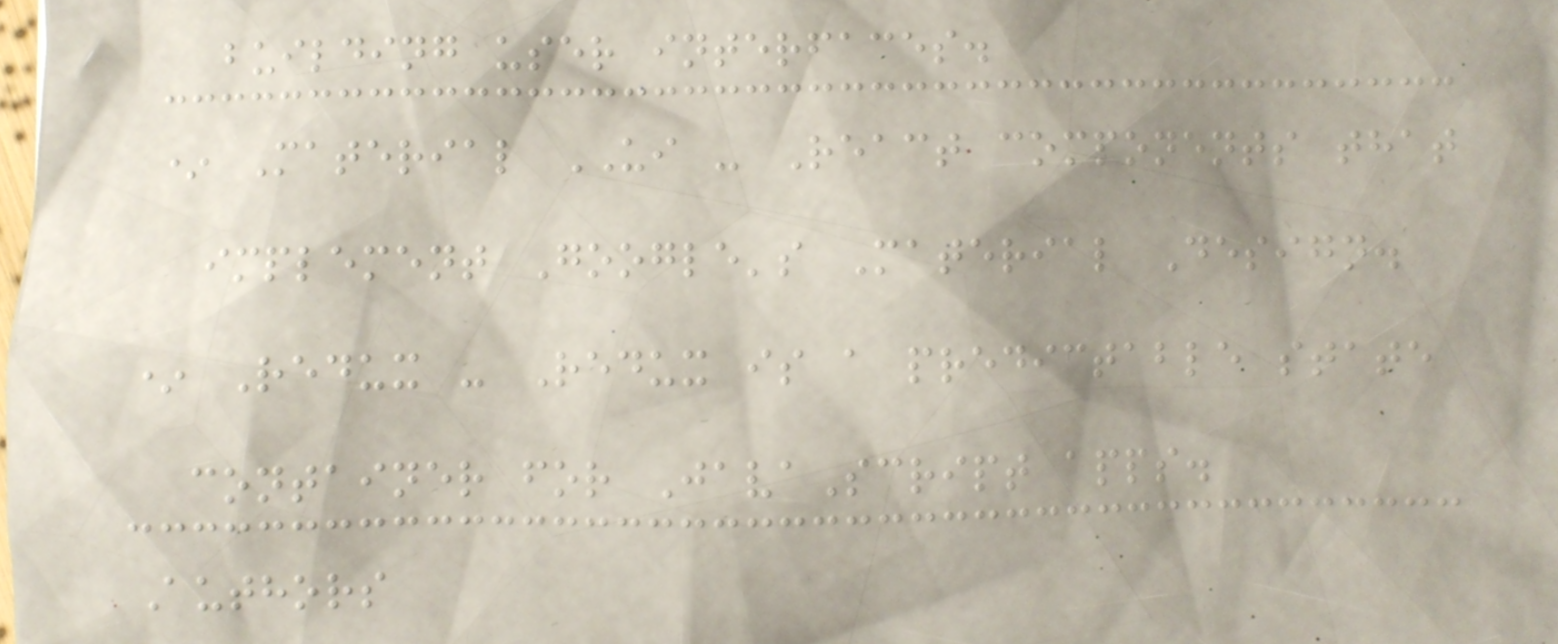building user interfaces.
* Material UI - React components that
implement Google's Material Design.
* Redux - Redux is a predictable state
container for JavaScript apps.
Authors
